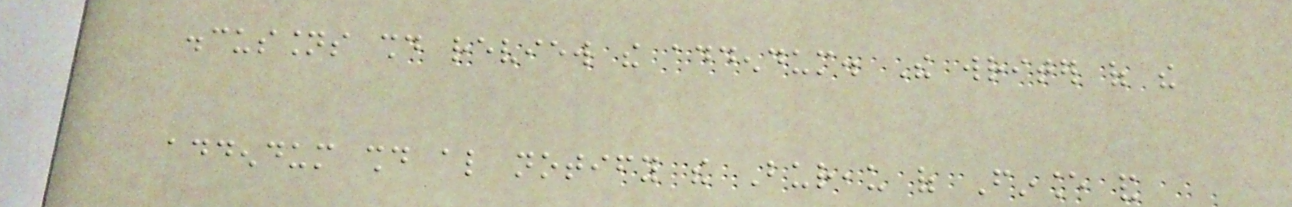discussions should review the addendum. The writer of the
addendum should also notify the Bureau of Finance and
